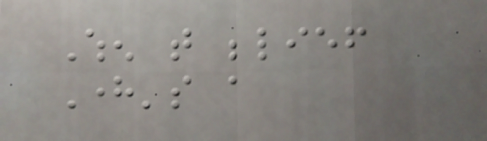When that belief
Here's a
